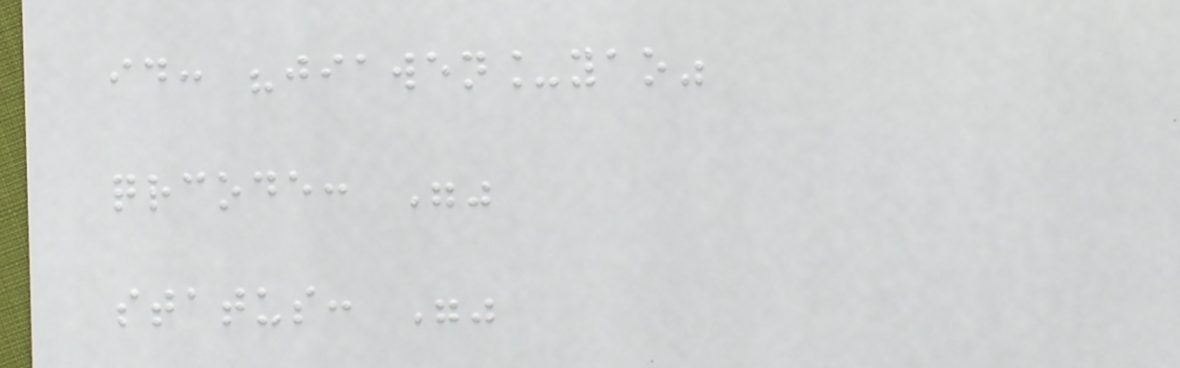id: "jiawen_yao"
qrcode: ""
status: ""
